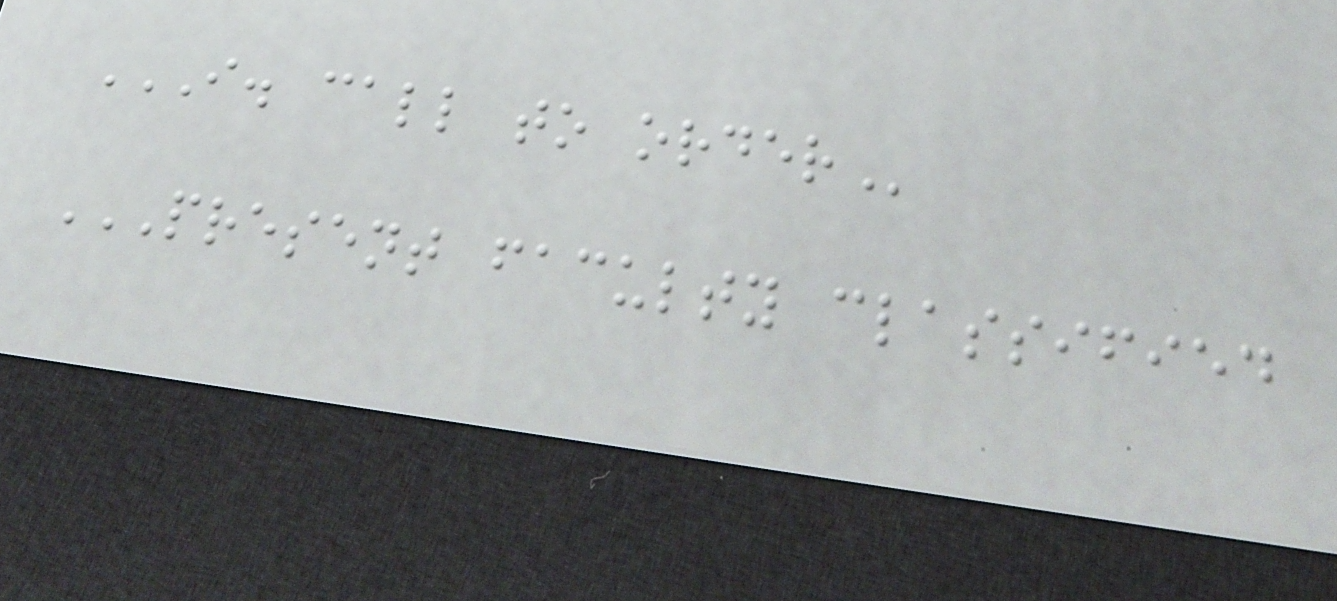I. CALL TO ORDER
PRESENT FACULTY CLASSIFIED
